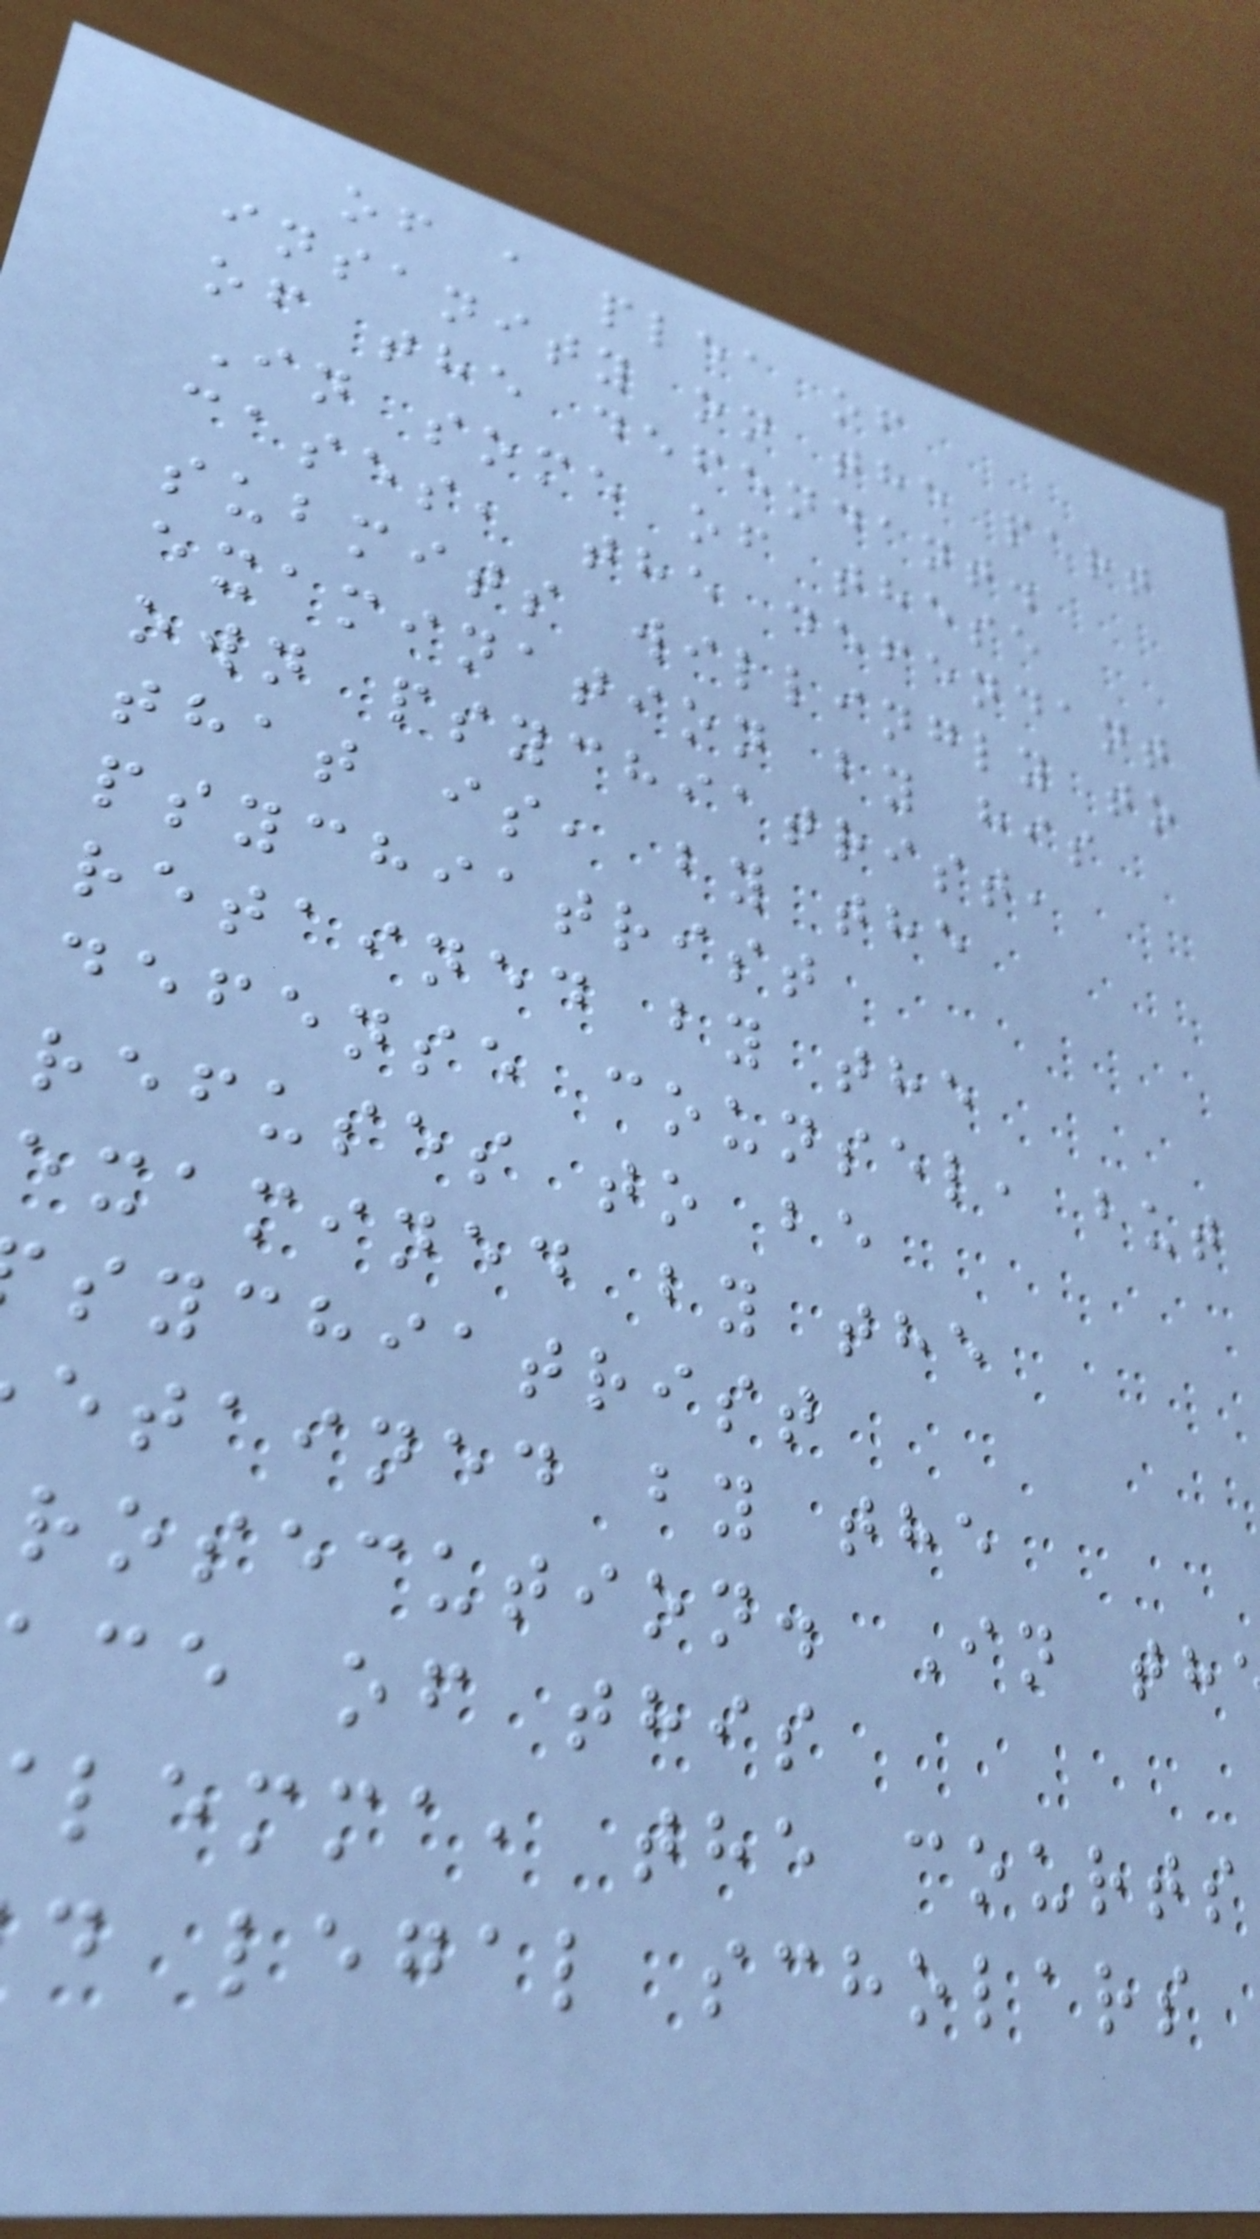of a plea of
insanity on the part
of the defendant.
In some of these
cases, the defendant
submits willingly to
examination by his
own psychiatrist,
that is, by the
psychiatrist
retained by the
defense counsel, but
refuses to be
examined by the
sychiatrist
etained by the
rosecution. In th
ce of this
lemma, the courts
d legal scholars
